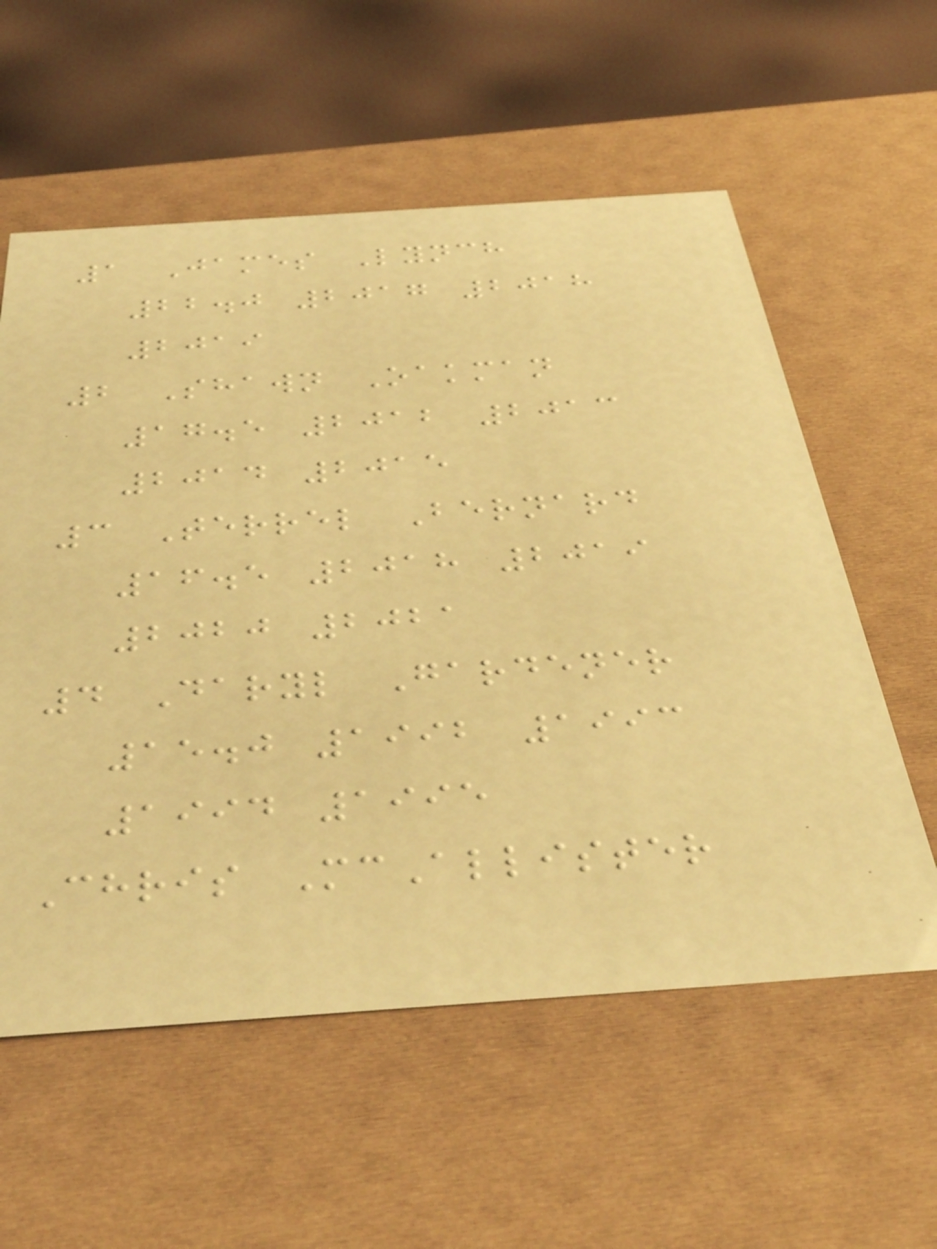1 James Lynch
22.0 2017 2018
2019
2 Shawn Oakman
17.5 2012 2013
2014 2015
3 Terrel Bernard
16.5 2018 2019
2020 2021
4 Daryl Gardener
15.0 1992 1993
1994 1995
Chris McAllister
